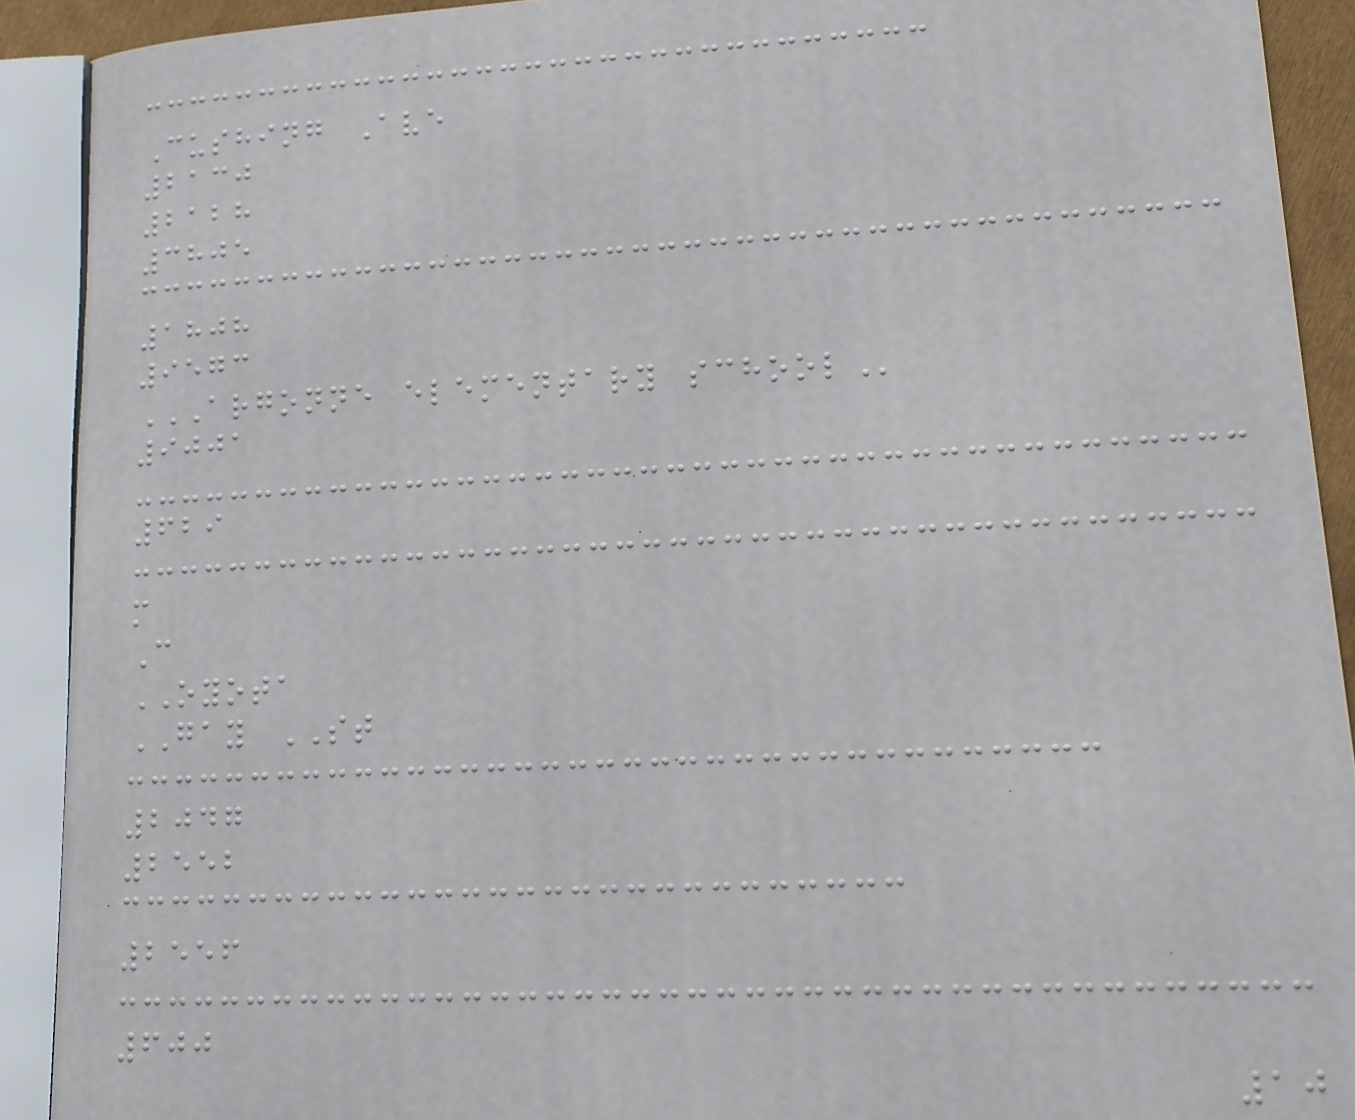Cushing Ave
2130
2128
3805
1808
9573
ARGONNE ELEMENTARY SCHOOL
9001
629
m
C
OYOTA
GAY ST
2047
2552
2556
600
10
